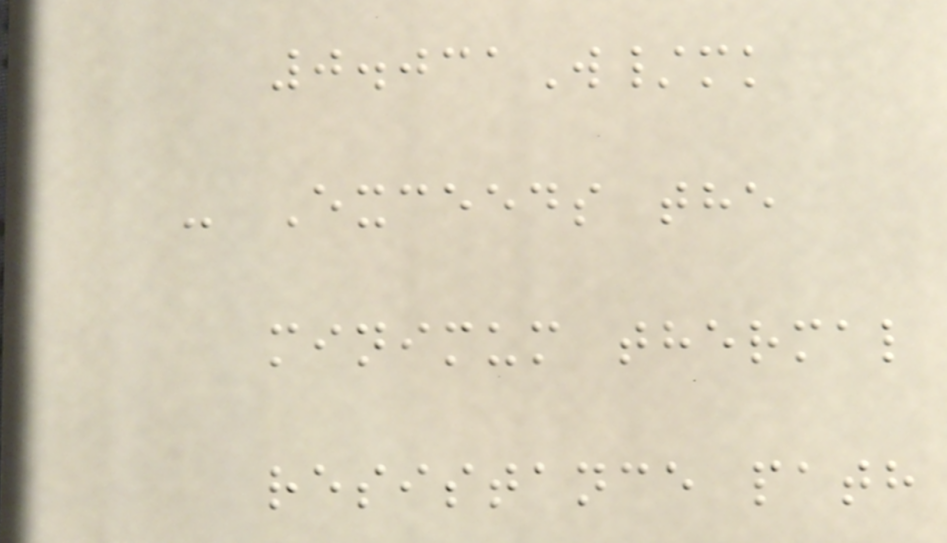0.031W/mk
- Exceeds the
minimum thermal
resistance path
